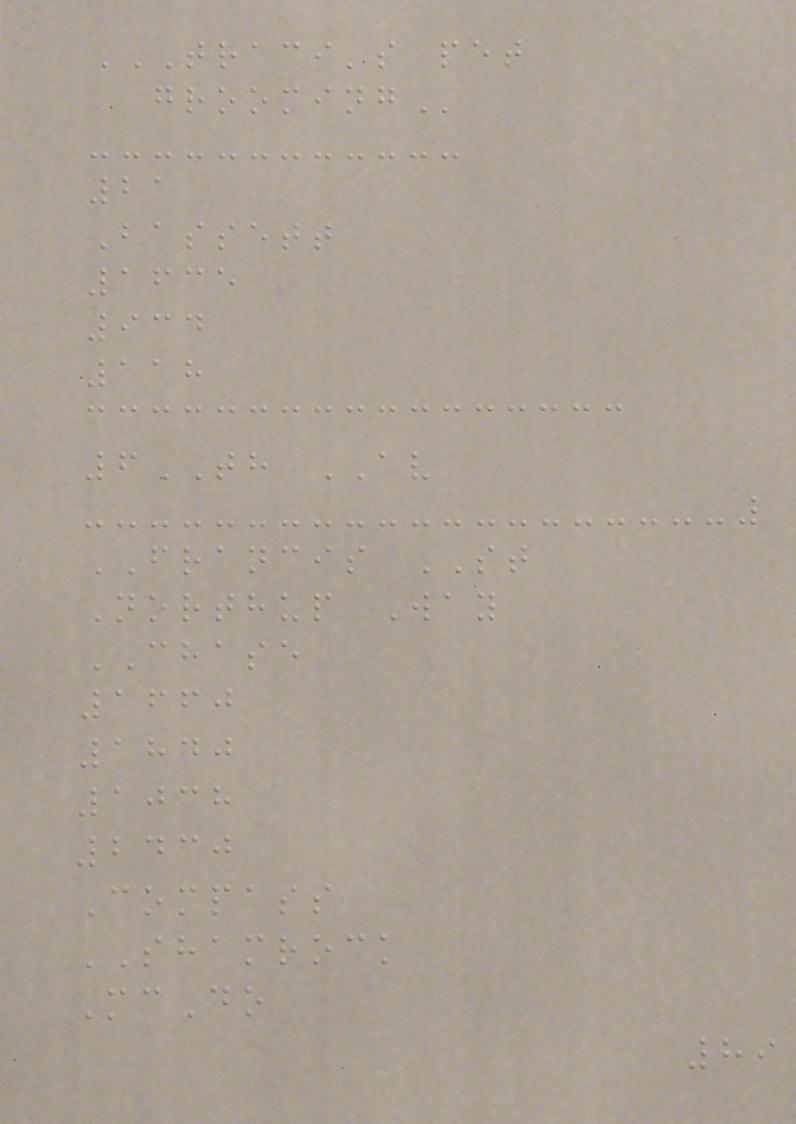TRACI'S PET
GROOMING
21
Bassett
1635
934
118
6TH AV
FRANCIS ST
Northup Way
CHASE
1660
1840
1038
2430
Compass
SHAMROCK
McDo
89
